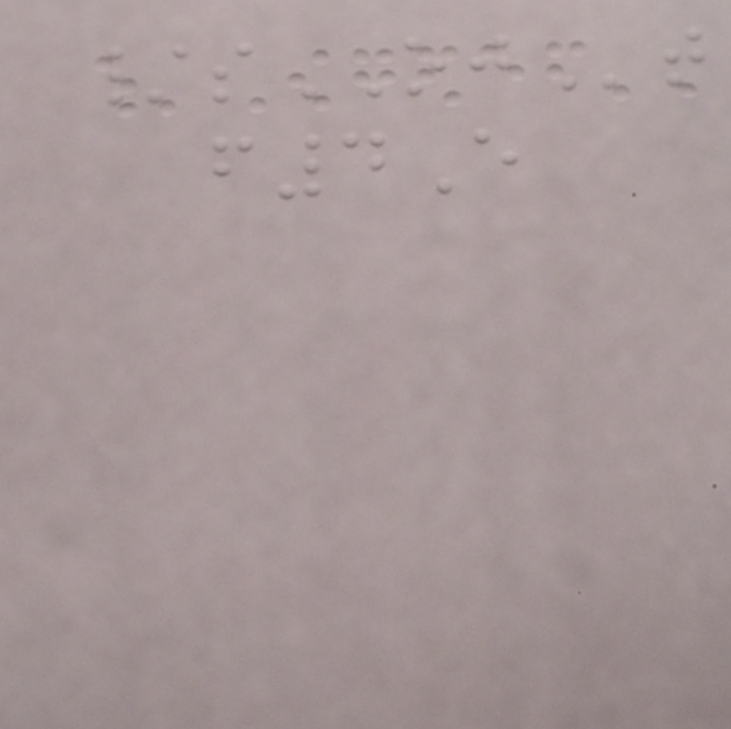/sOJt
f4E
